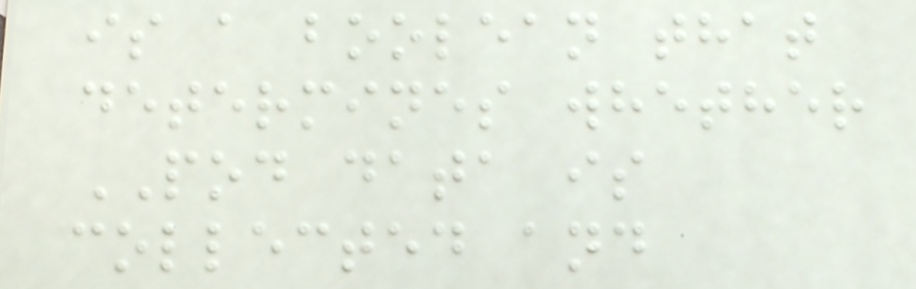is a boolean that
determines whether
POD data is
collected and
